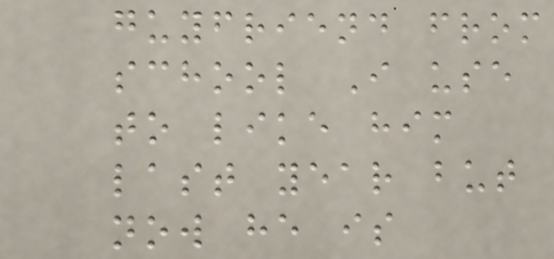guyfriend from
school I use
to like him
last year but
now he is
